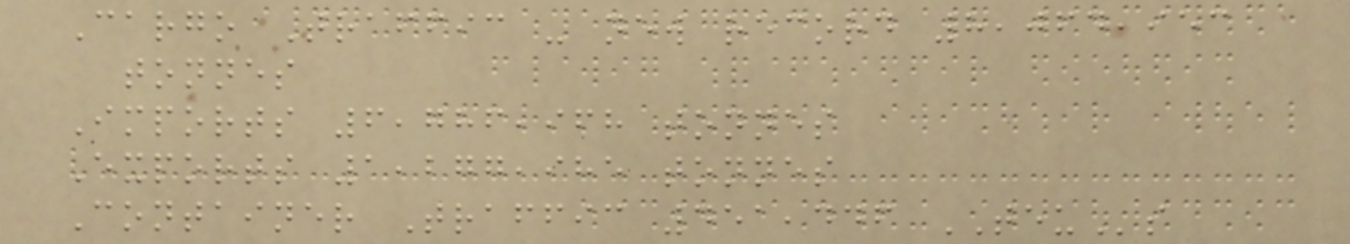Cargo Traffic - new record 8,064,953
tonnes
Imports 6,786,968 tonnes
Exports 1,277,985 tonnes
Container Traffic 451,446 TEUs
